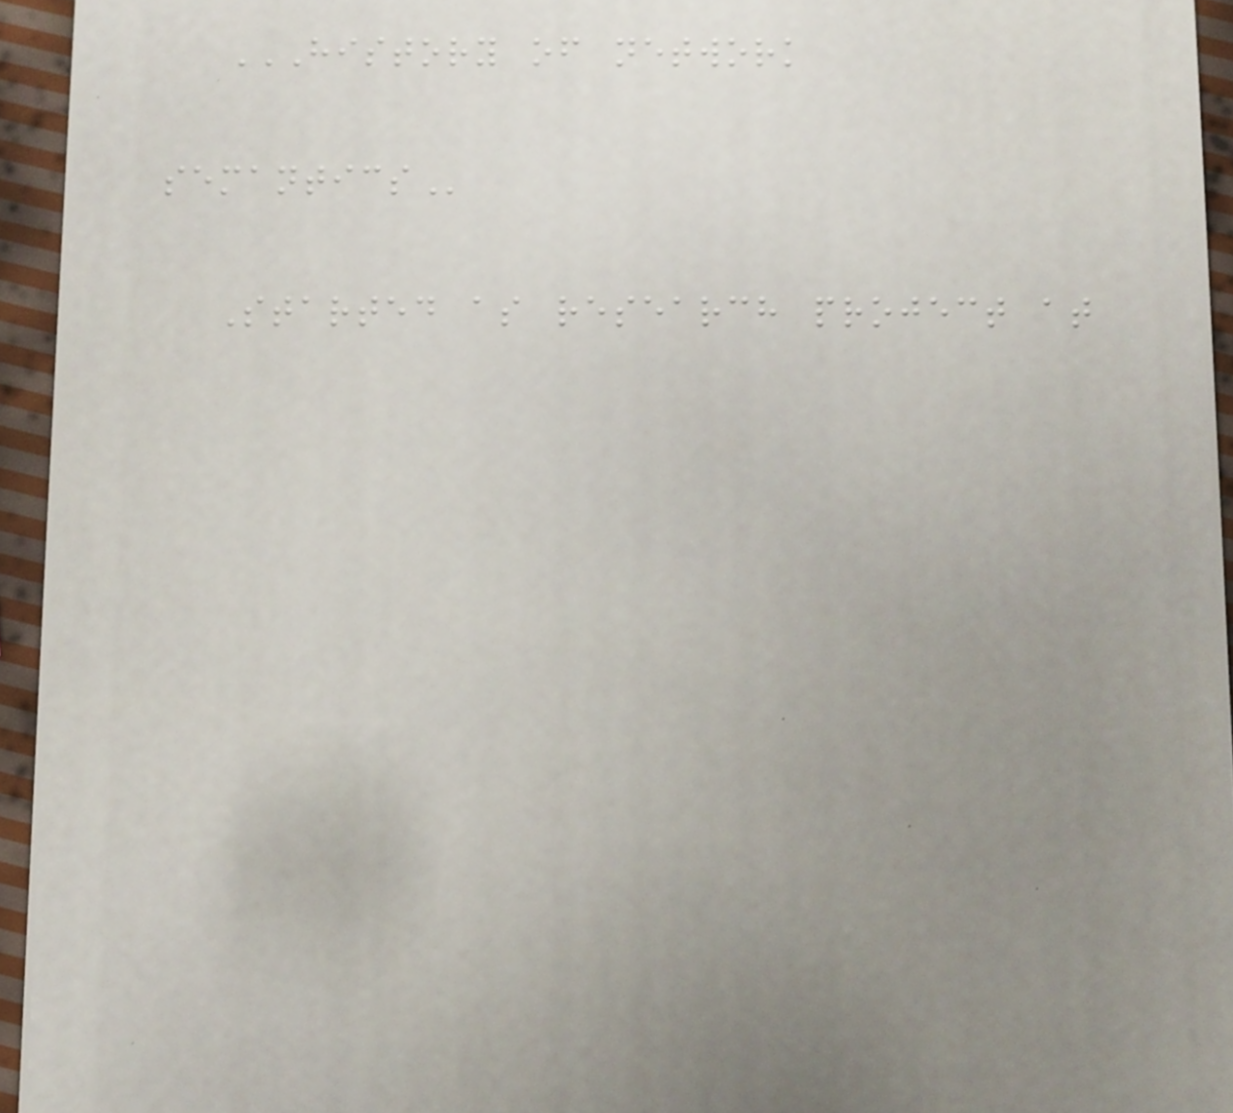HISTORY OF NETWORK
SEMANTICS
Started as research project at
